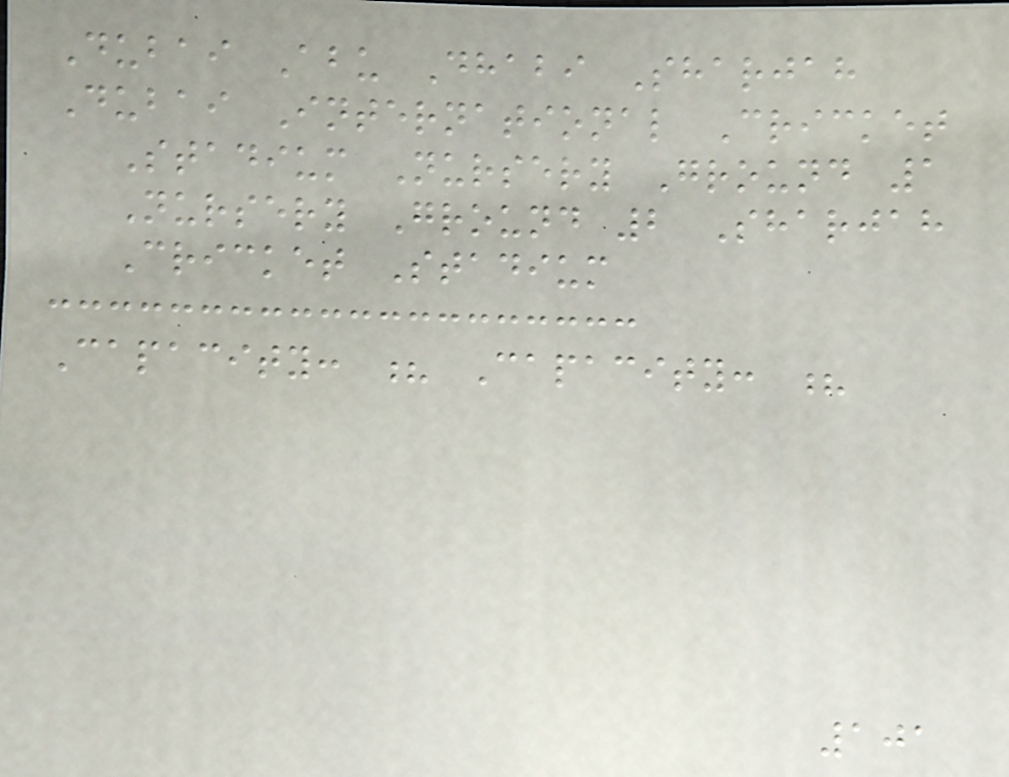Dubai Abu Dhabi Sharjah
Dubai International Cricket
Stadium Nursery Ground 1
Nursery Ground 2 Sharjah
Cricket Stadium
Capacity: ? Capacity: ?
101
